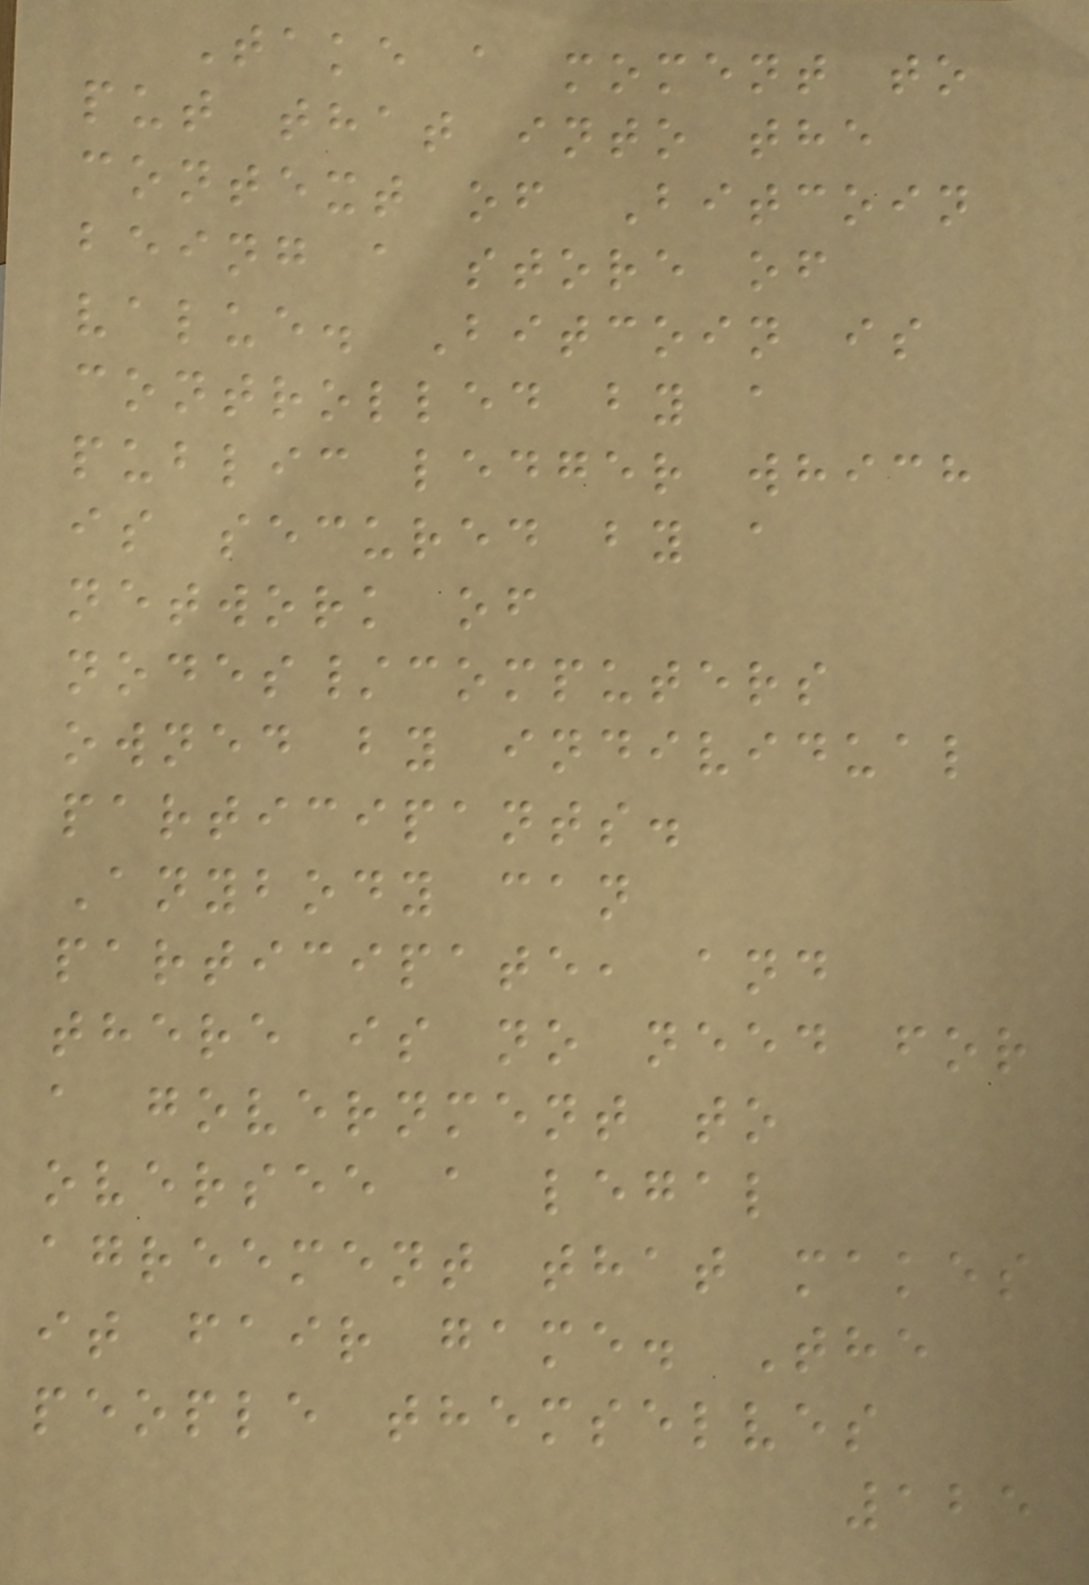Take a moment to
put that into the
context of Bitcoin
being a store of
value. Bitcoin is
controlled by a
public ledger which
is secured by a
network of
nodes/computers
owned by individual
participants.
Anybody can
participate, and
there is no need for
a government to
oversee a legal
agreement that makes
it fair game. The
people themselves
125
